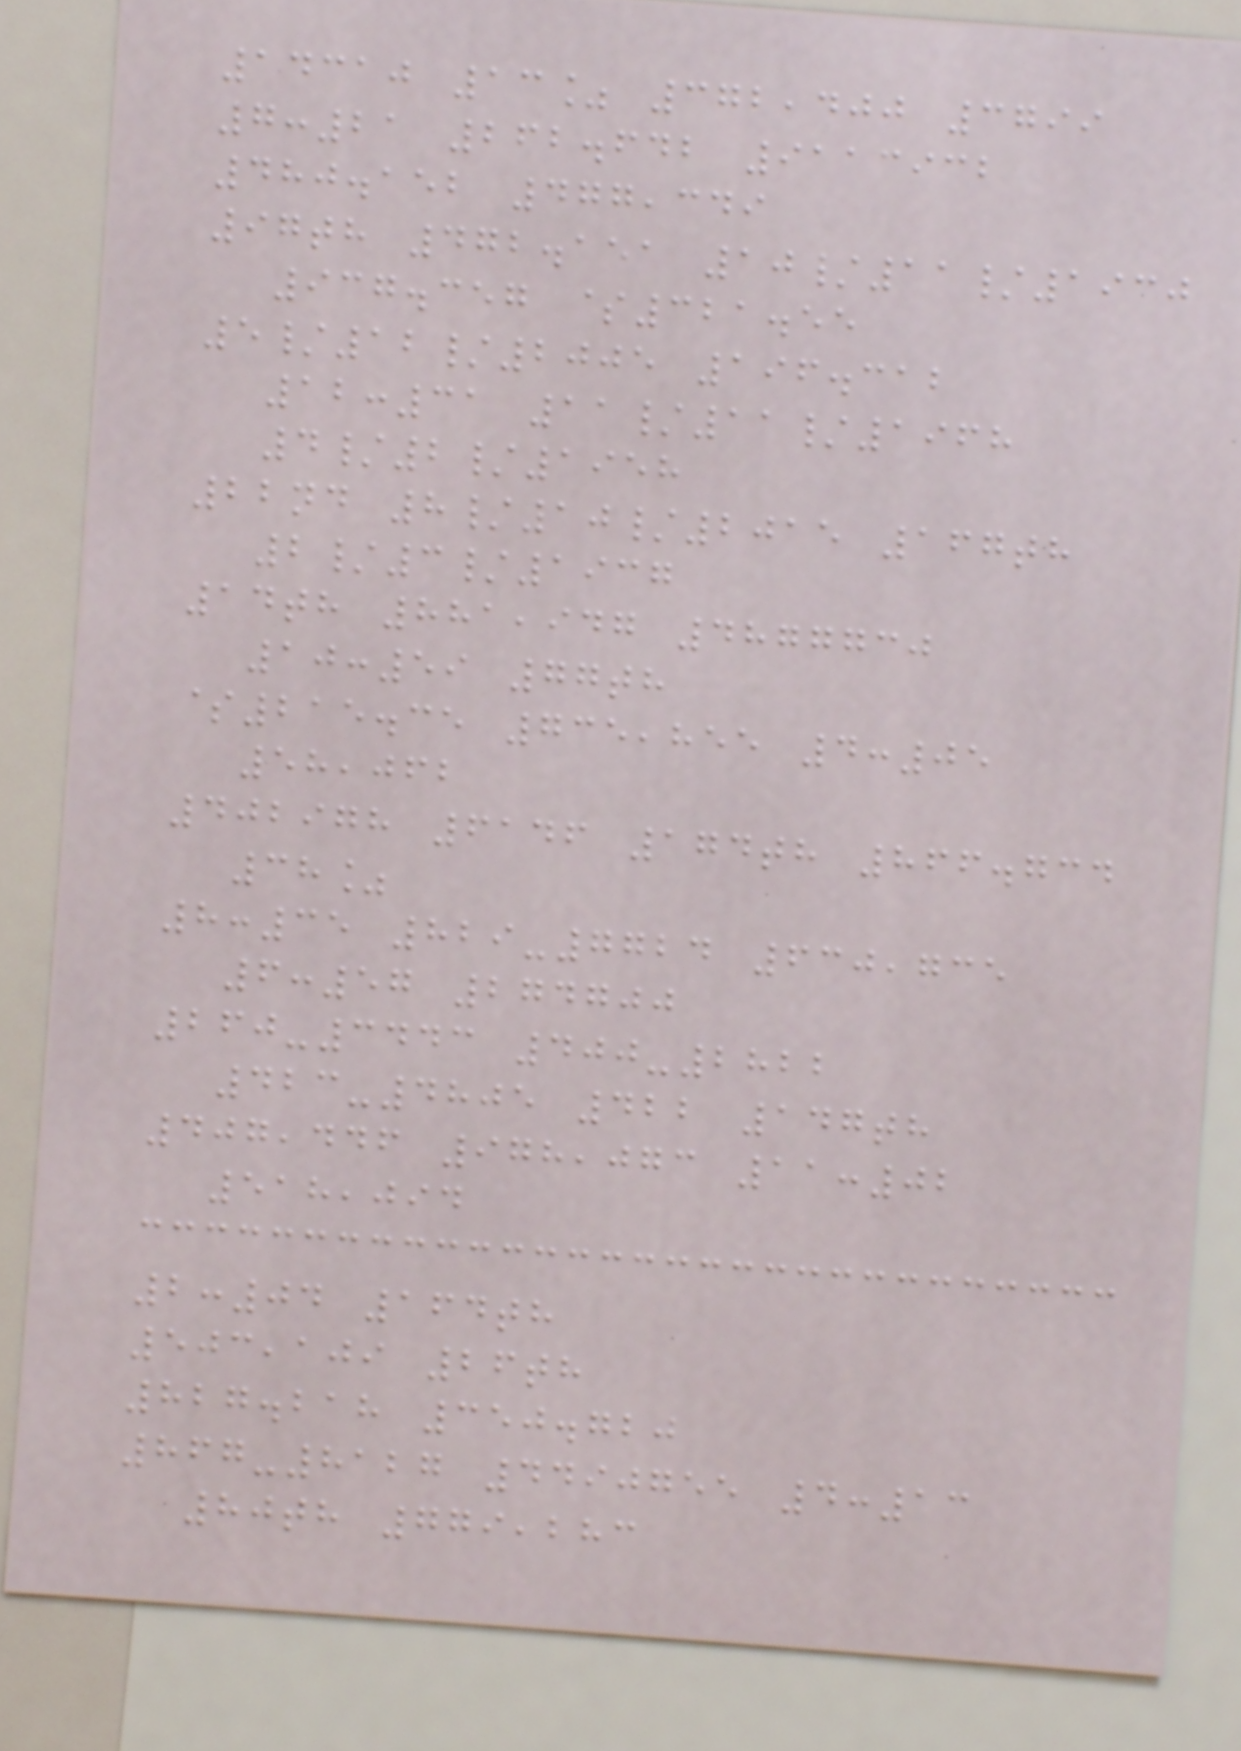14310 13% 372,400 3799
7:21 262.642 9113932
480.152 477,349
97th 472.151 10/11/1930
937.357 $321.55
5/12/2005 196.312
12:31 11/11/1968
4/2/1958
22nd 8/10/2015 167th
2/3/1937
14th 881,947 4877730
10:59 77th
$215.35 735,855 4:05
58,062
402978 6146 174th 866.734
38%
8:35 829-7724 630,735
6:57 274700
260-3443 400-2822
423-4805 422 147th
407,446 978,073 11:02
518,094
2:04 164th
503,109 26th
827.218 350.720
867-8127 4490755 4:13
80th 779,283
